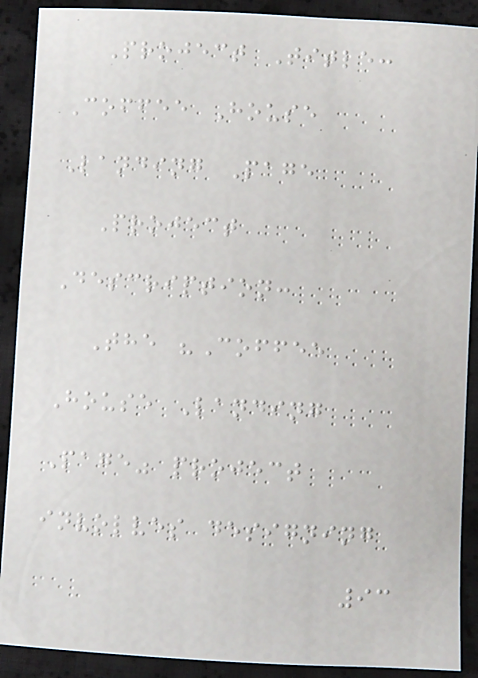Project Title:
Coffee House
Landing Page
Project
Description:
The "Coffee
House Landing
Page" project
involves designing
93
